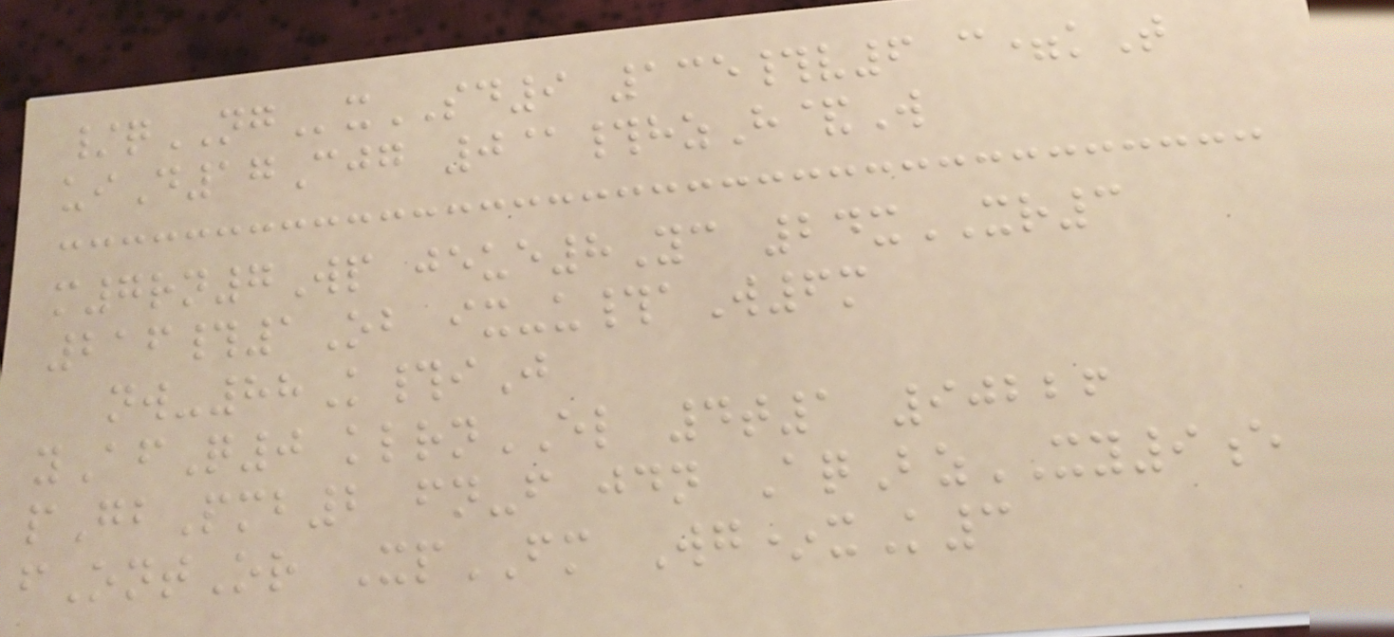/qNGxSD9 135#v6 c=kT
uiD17Cjg 0@#hzH&W
m7rn7Wp jeue8Yc 24xXR3
216#1Ob ix-u#aW6m
nw-88K#iJ
yAfQ0 klrnEL 4t1 90226
pGbPmb2 fn-f jdn AqBzXY9e
fOntOr XpFM Wg*xK3
